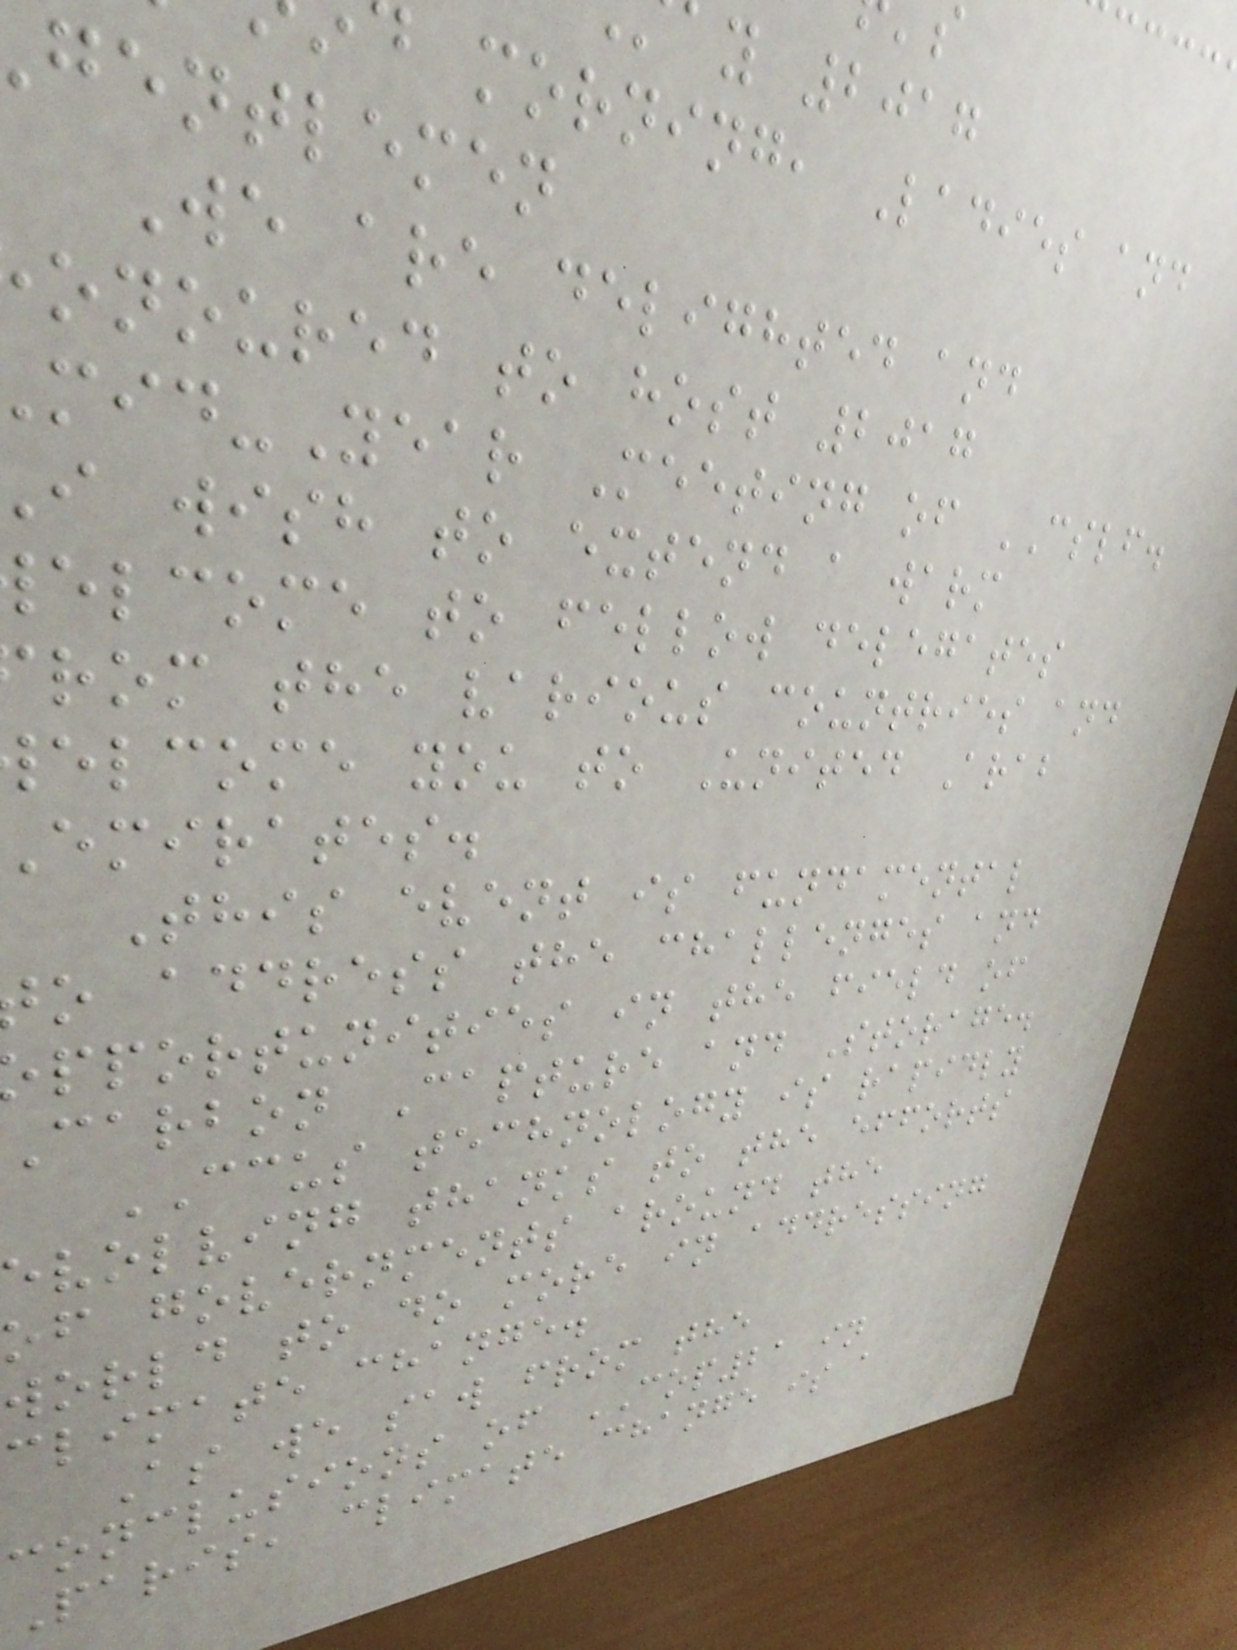y 2017
morning, Ladies and
gentlemen
We are delighted and
onoured to host 2017
id-Year Meeting of CSLF.
i wish to extend a warm
elcome to fellow delegates
rom the various countries and
elcome you to United Arab
emirates.
This event is fundamental
o address the challenges and
pportunities in the field of
carbon Capture and Storage.
CCUS technology is rapidly
evolving thanks to the efforts
of governments around the
world to do more in addressing
climate change.
As we saw from the
conclusions of COP21 in
Paris, climate change is a
